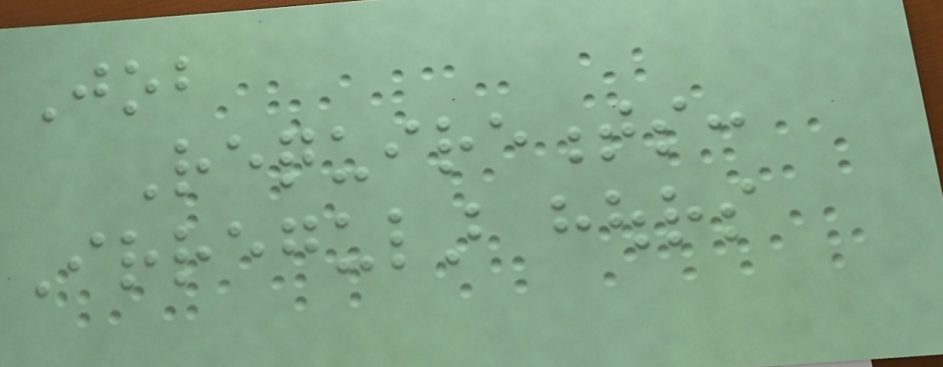Job
Requirements:
Irregular hours
